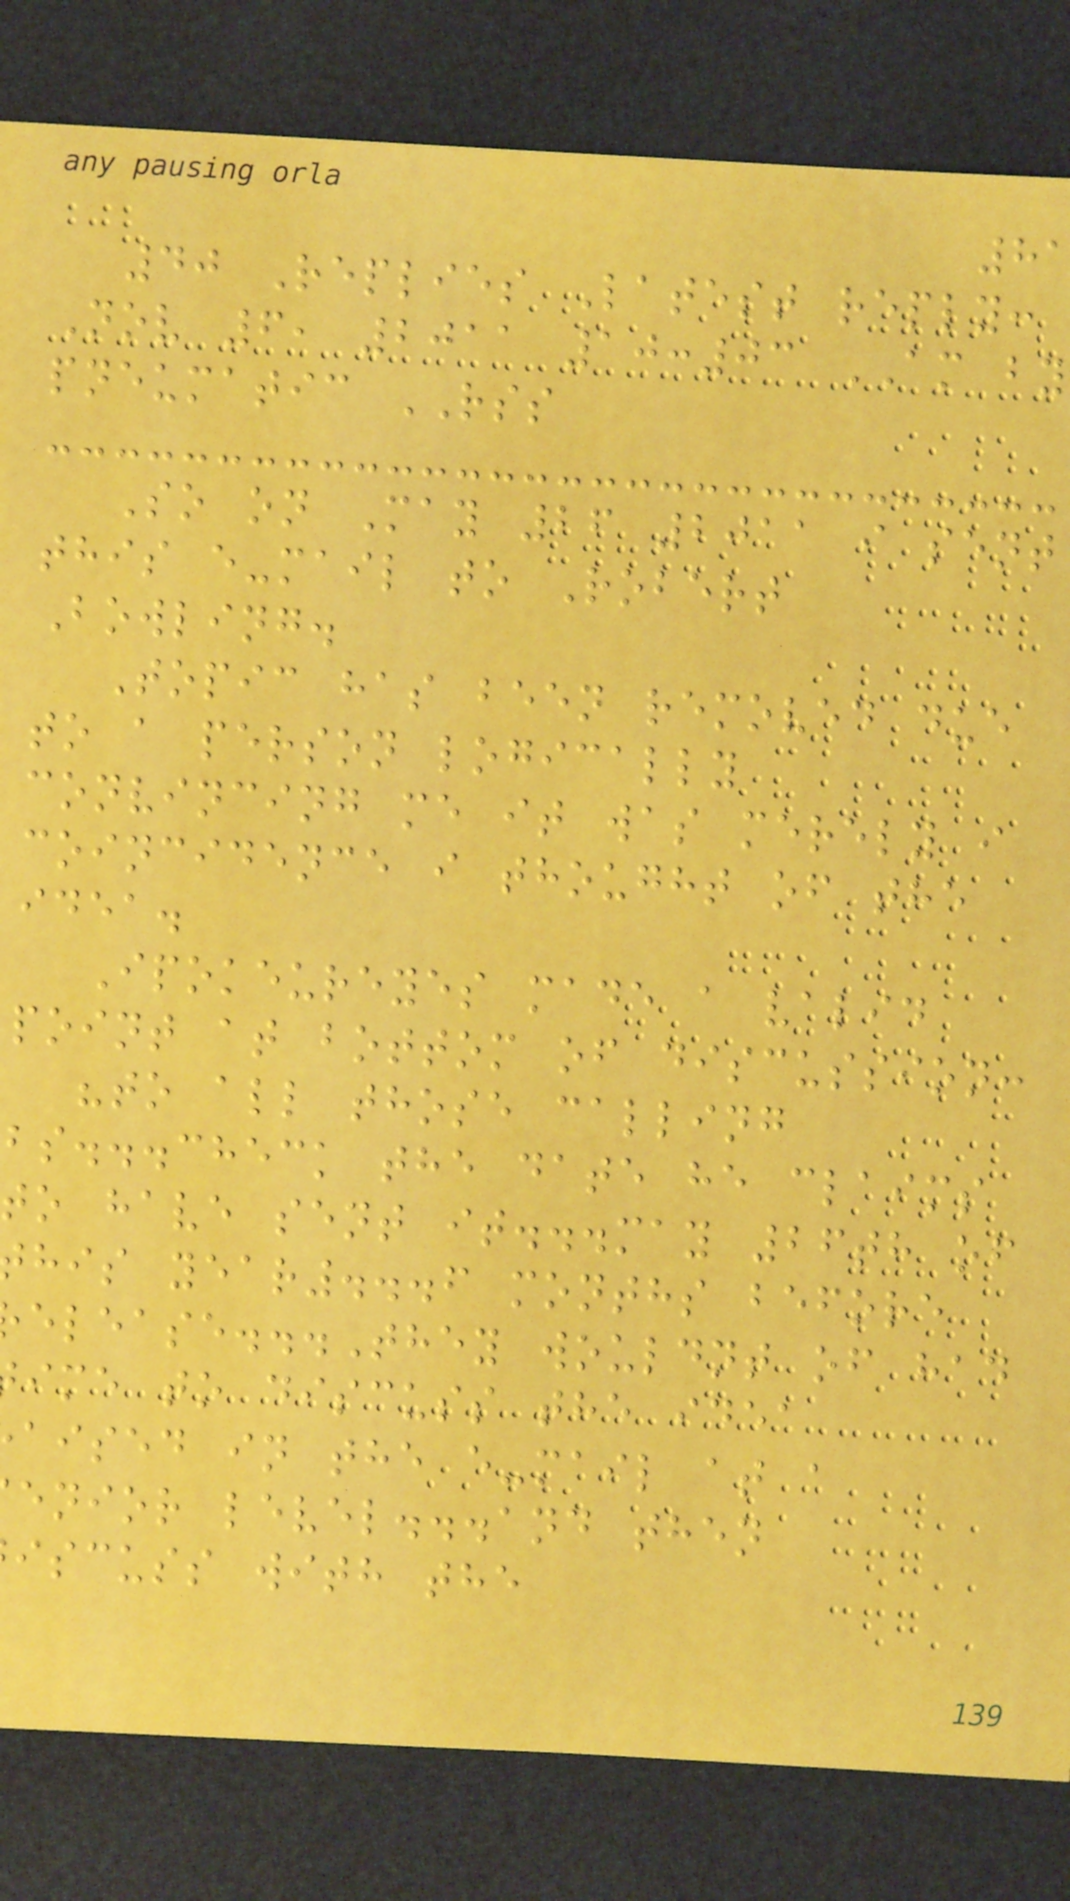40 Replies Latest reply:
Nov 6, 2011 10:03 AM by
pneumatic RSS
So on May 26 2011 i sent
this e-mail to Robert
Bowling.
Topic has been removed due
to a person logically
convincing me it was merely i
coincidence i thought of the
idea.
Ipokeureyes made a valid
point at bottom of discussion:
"to all those calling
bs...check the date he claims
to have sent it...may 26th of
his year...6 months before
elease...They wouldnt of had
ime to discuss the idea
aised in the e-mail at a
enior level...and then
iscuss with the
